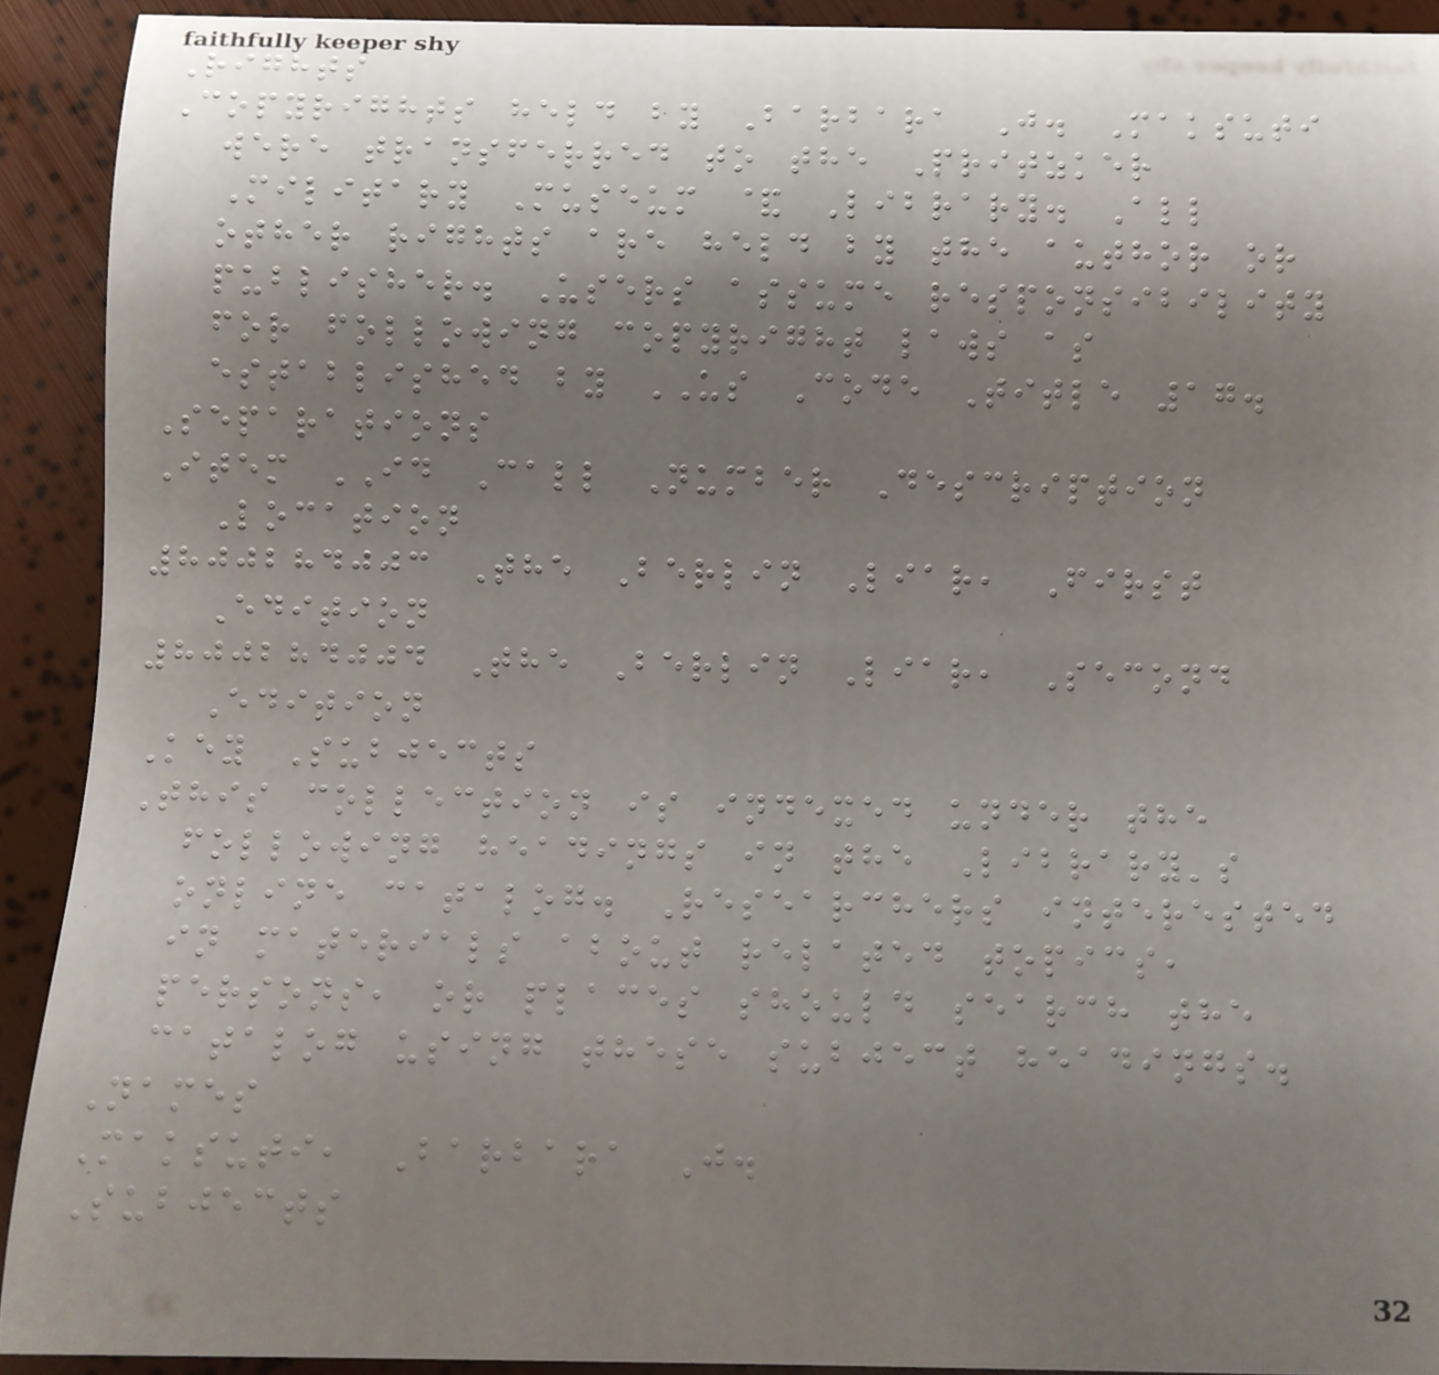Rights
Copyrights held by Barbara J. Maksuti
were transferred to the Pritzker
Military Museum & Library. All
other rights are held by the author or
publisher. Users assume responsibility
for following copyright laws as
established by US Code Title 17.
Separations
Item ID Call Number Description
Location
800284003 The Berlin Liar, First
Edition
800284004 The Berlin Liar, Second
Edition
Key Subjects
This collection is indexed under the
following headings in the Library's
online catalog. Researchers interested
in materials about related topics,
persons, or places should search the
catalog using these subject headings.
Names
Maksuti, Barbara J.
Subjects
